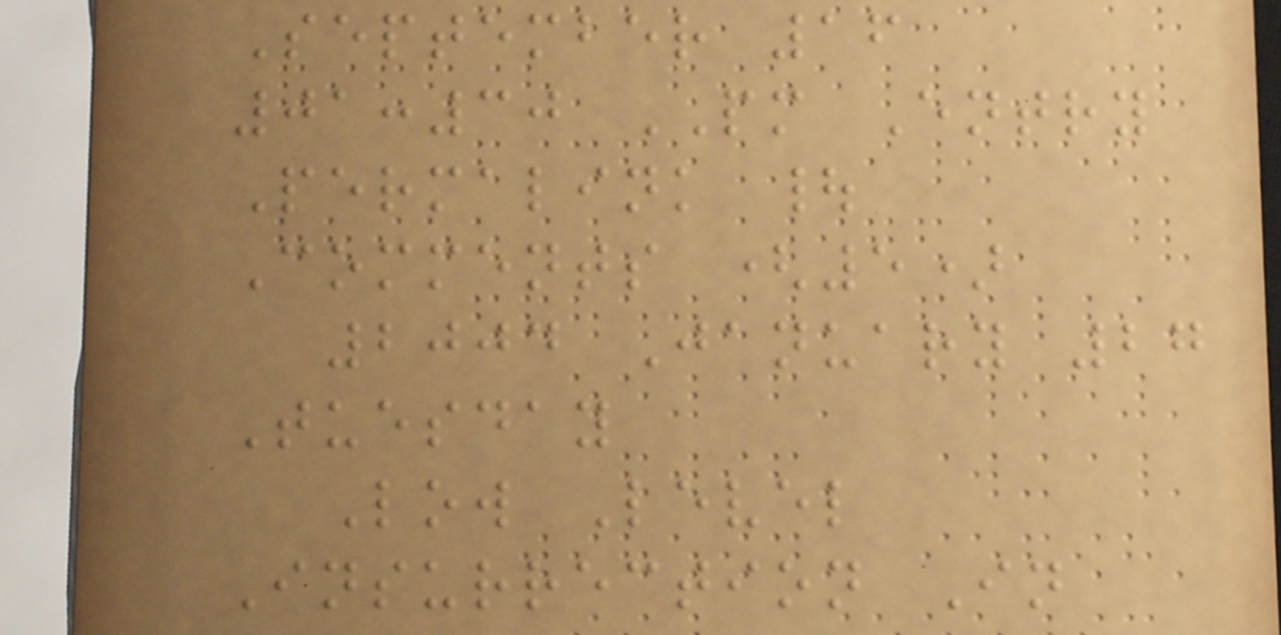September 16
01:30 PM Entry
Permalink |
Comments (5)
2004 January 27
Tuesday
Low Level
Insurrection In
